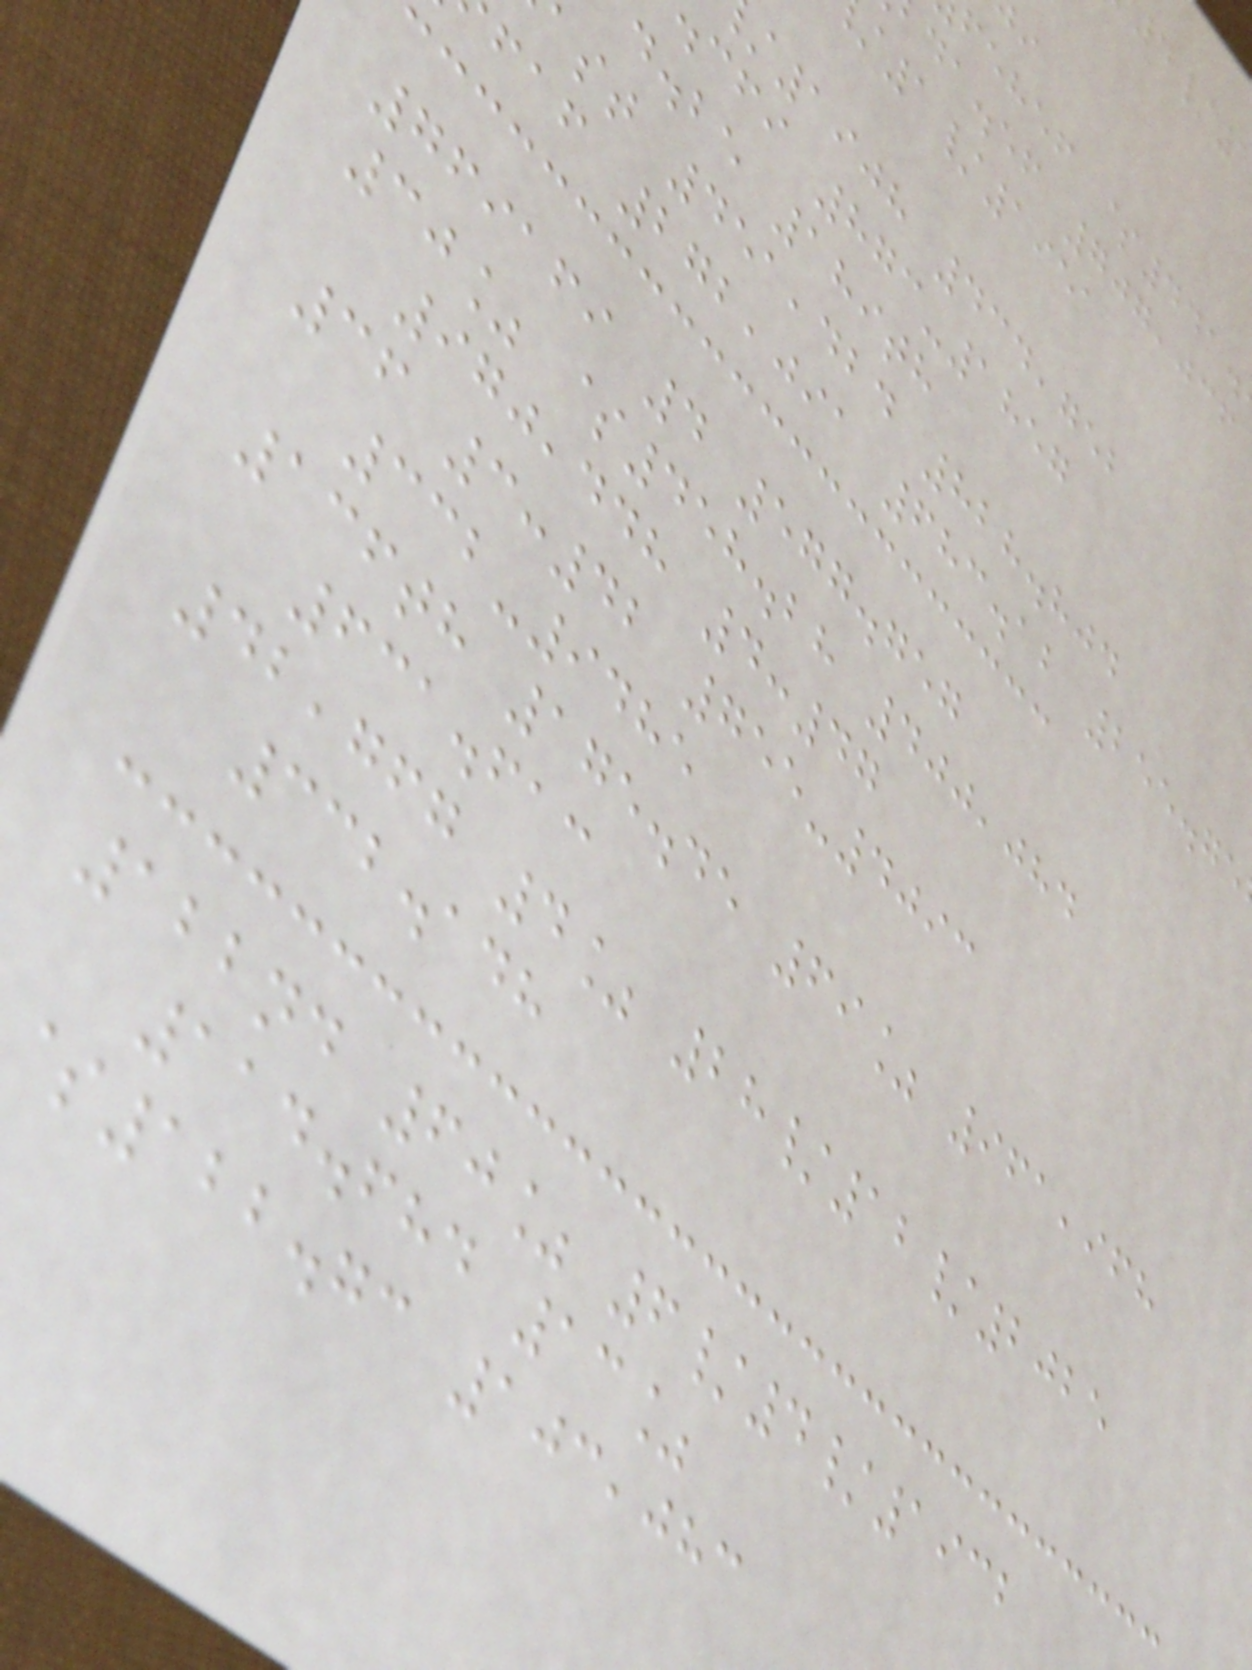fehef $441.
da.ef 707,036
1/1951
1908 434,752
cfi 873-1857
d.be 189th
st 451,424 828.804
faf 272,091 683.12 255.75
769169 4 577.757
30% $458.28 400,084
970,448 4:47
36 3:42 755-4093
332-9485
136th 175.45 69% 961,968
631.613
42,767 4% 28/12/2025
332.148
122nd 60% 6/4/1932
114.684 13%
122.73 103,083
